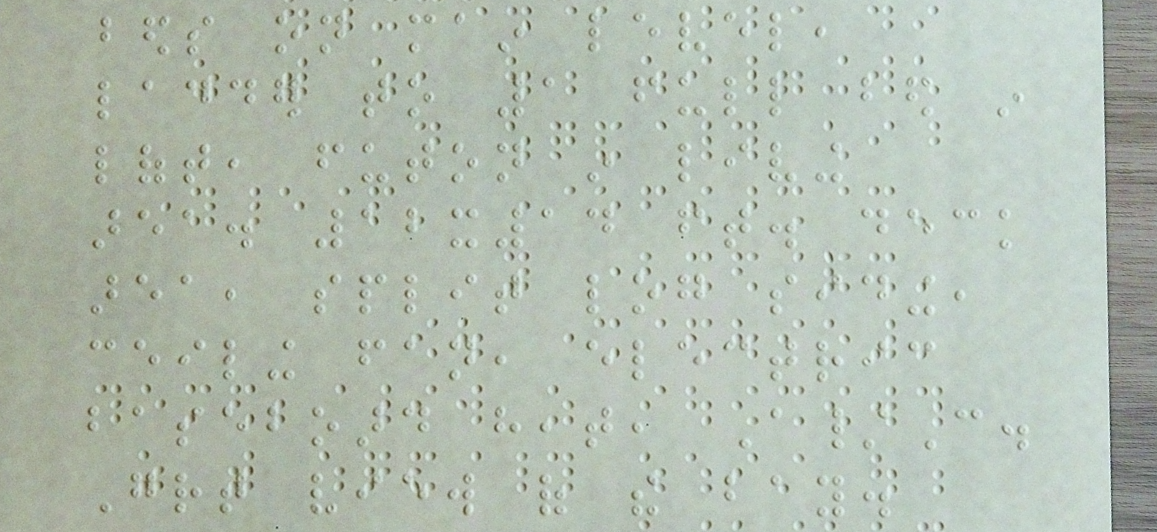beds on main level,
ladder to 1 full bed in
loft, futon in living
area. 12x14 ft. deck
area, split log siding,
ceiling fan, electric
baseboard heat, A/C.
Great view of the bay.
